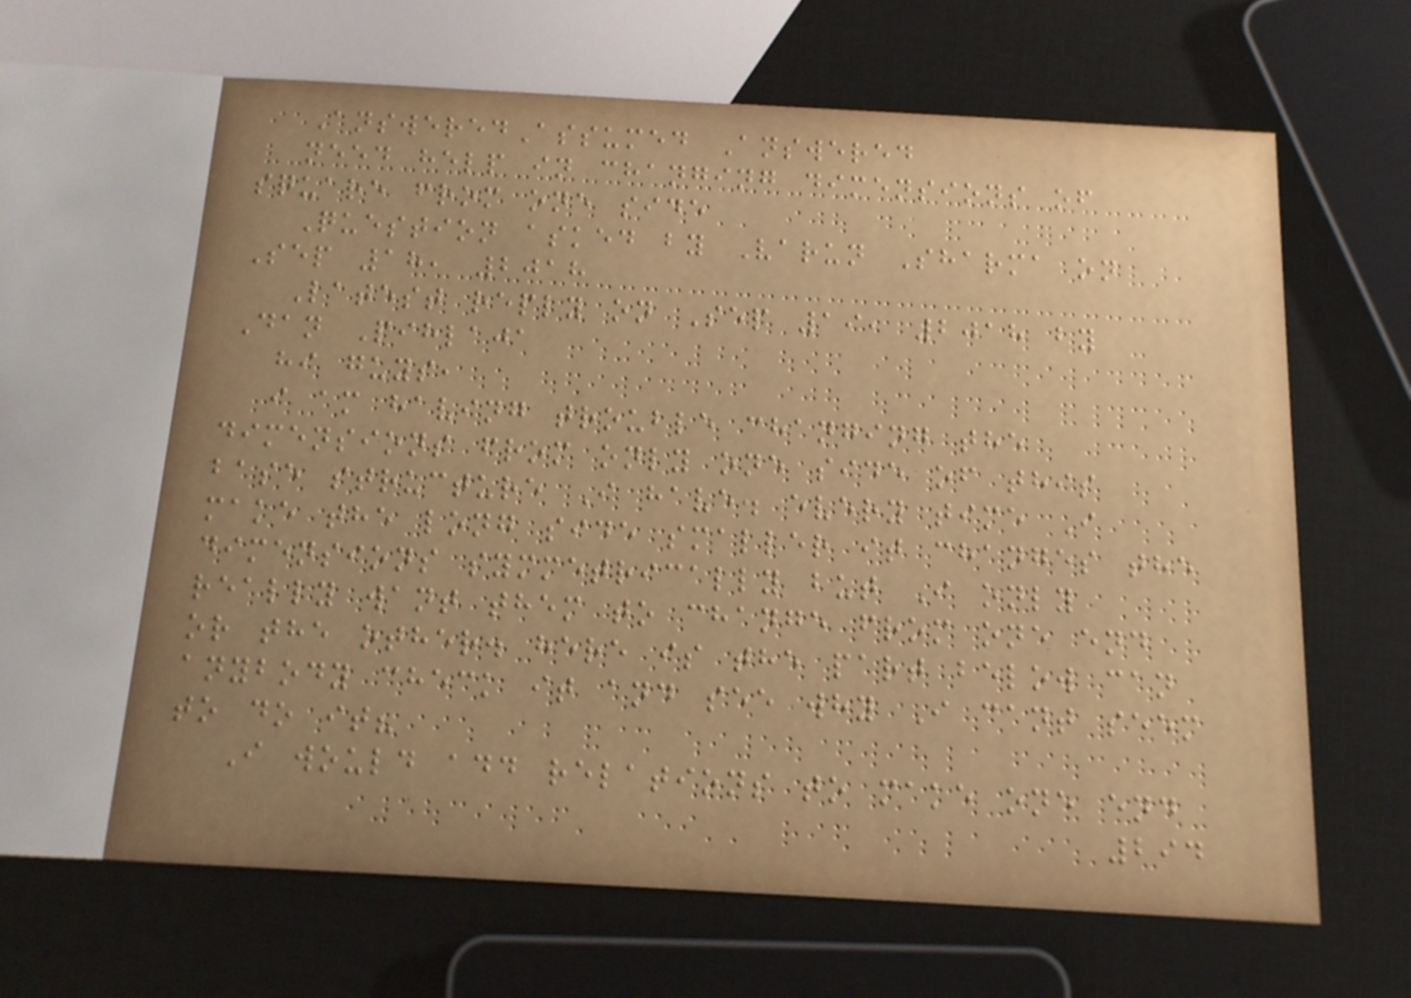AnsweredAssumed Answered
need help in changing dimensions of
square from one side
Question asked by Varun Sharma on
Sep 18, 2018
Latest reply on Sep 19, 2018 by
Dan Pihlaja
hi guys,
i am having trouble changing the
dimensions from only one side of this
base structure I have. every time I
make the long side smaller it changes the
dimensions symmetrically but I only
really want them to change from one end
or the other. here is the part below can
anybody check it and see why I cant seem
to do it?
I would add relations to make one end
294
